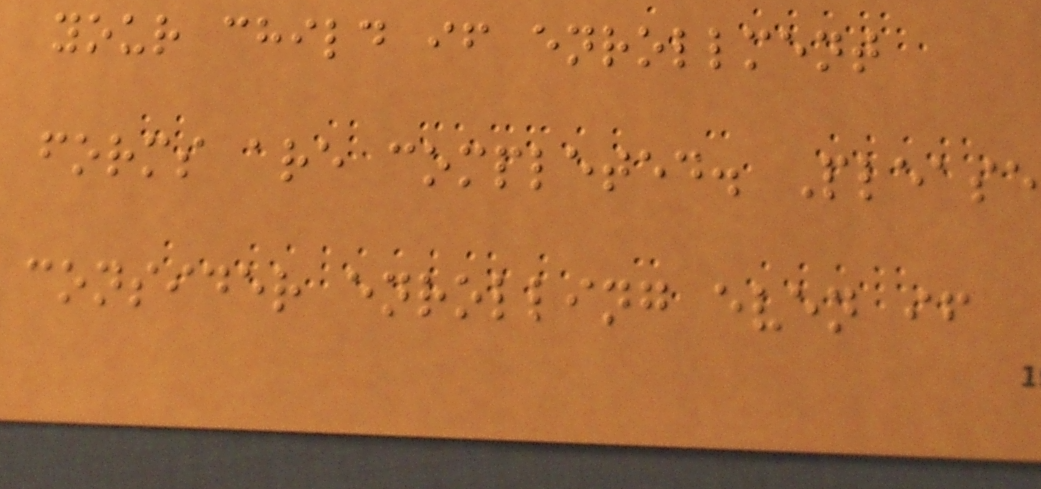your child if enrollment
forms are completed. Please
consider enrolling even if
